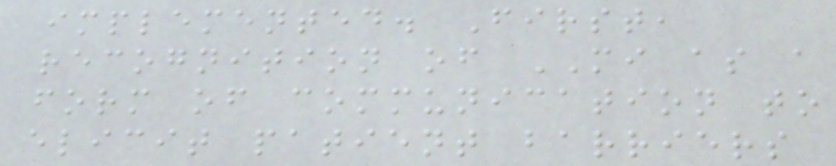implemented. First,
recognition of MI as a
form of communication to
elicit patient barriers
